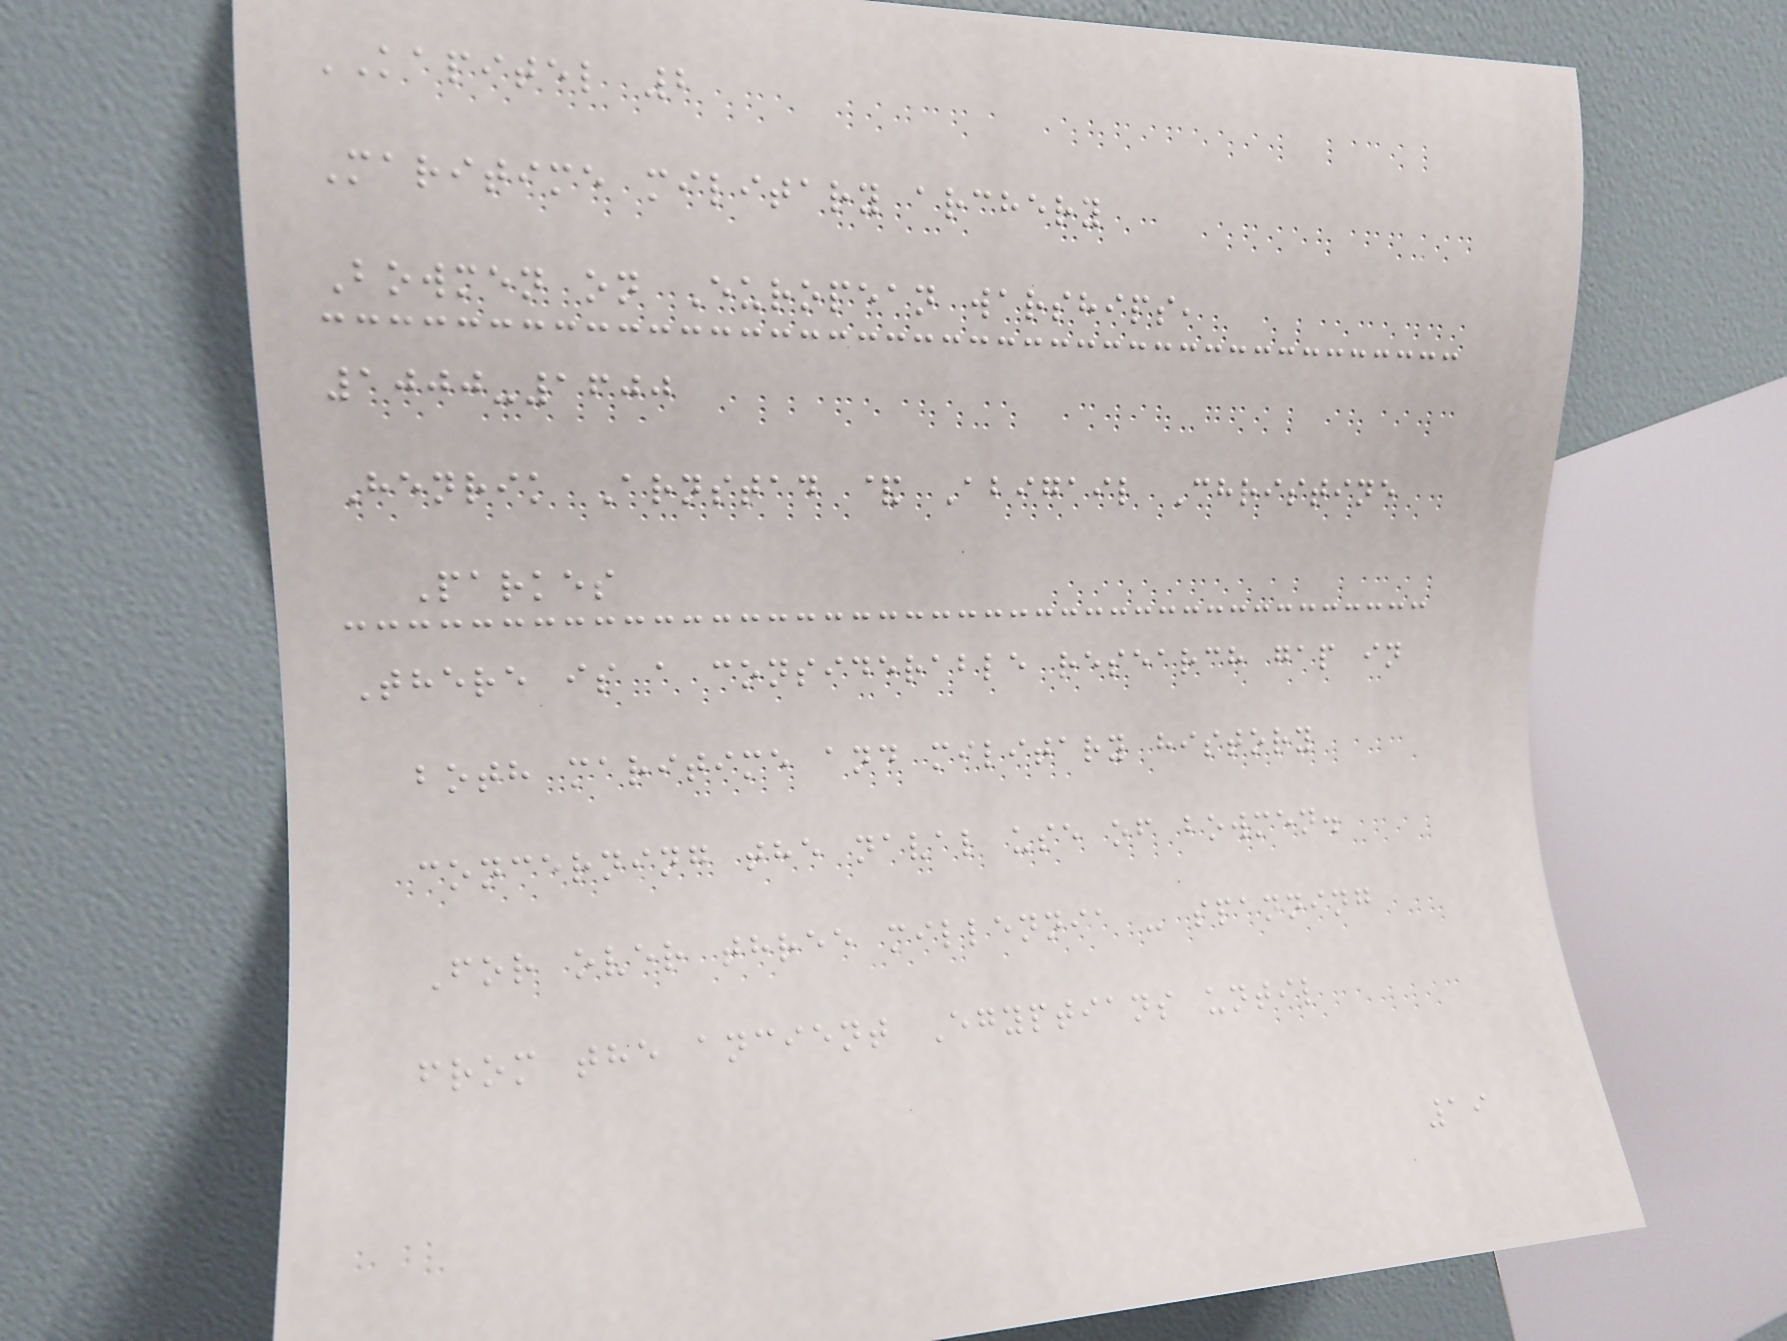KAPITEL 2
Maritime military archery
Bowmen on European warships,
1000-1600
Henrik Arnstad & Abigail Christine
Parkes
There is a considerable research gap in
both maritime and military history
concerning the naval use of bowmen.
For over three millennia - spanning
from the ancient Egyptians until
19
